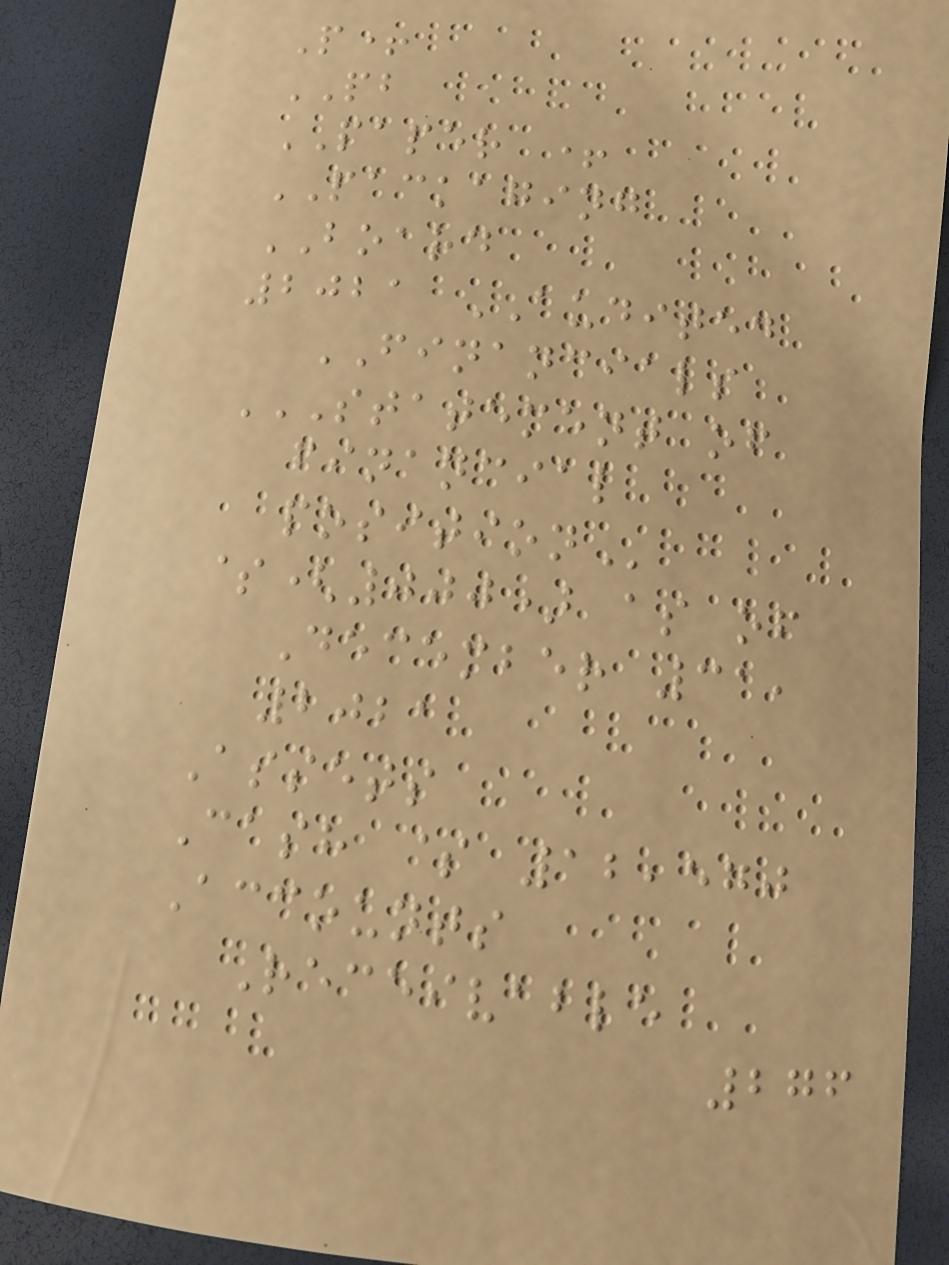P+
PB
PAPER +
PACKAGING
BOARD
2021 AUDITED
FINANCIALS
STATEMENT OF
FINANCIAL
POSITION
$(000) as of
December 31,
2021
Assets
Cash $ 12,570
Accounts
Receivable
276
